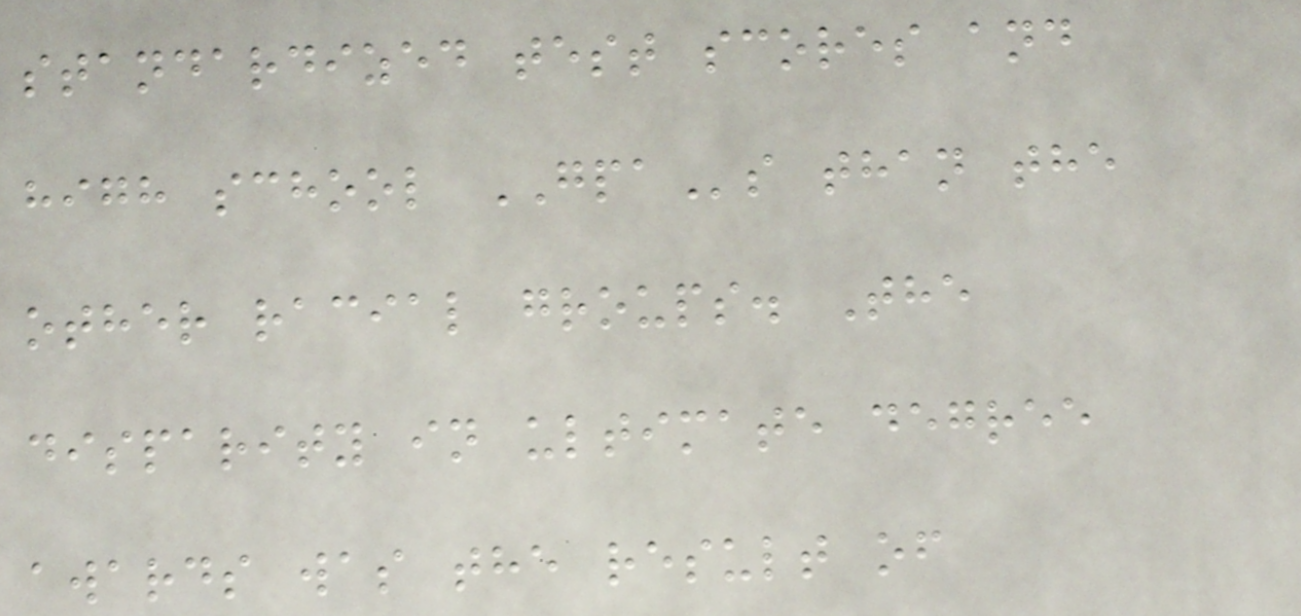standardized test scores and
high school GPAs than the
other racial groups. The
disparity in ultimate degree
awards was the result of
